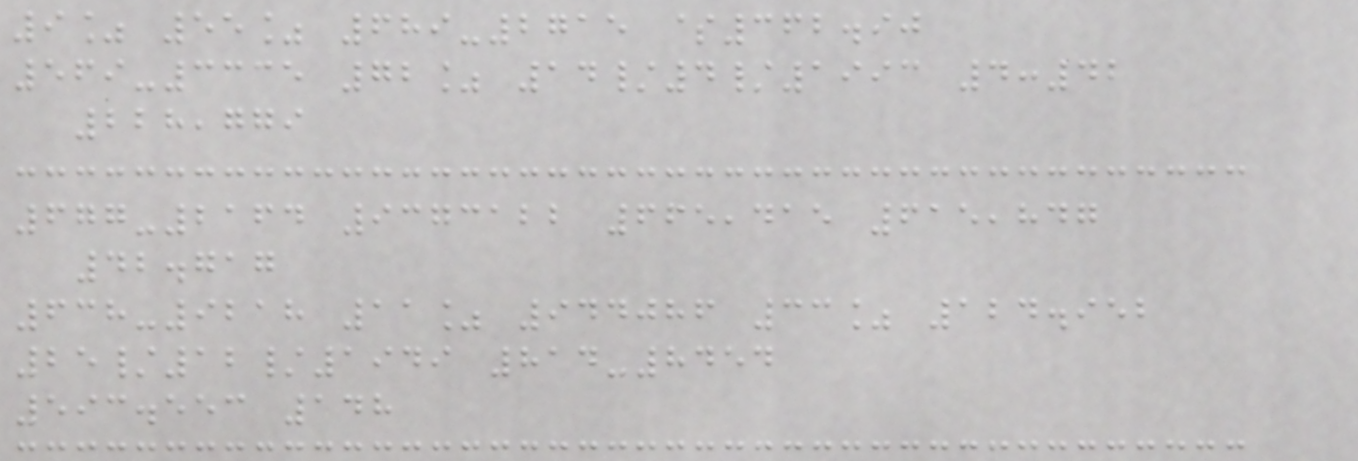9% 55% 689-2715 $362.90
569-3335 72% 14/4/1993 4:42
228,779
677-2164 9373122 665,415 615,847
42.717
638-9218 11% 944086 33% 124.952
25/12/1949 814-8454
593.553 148
